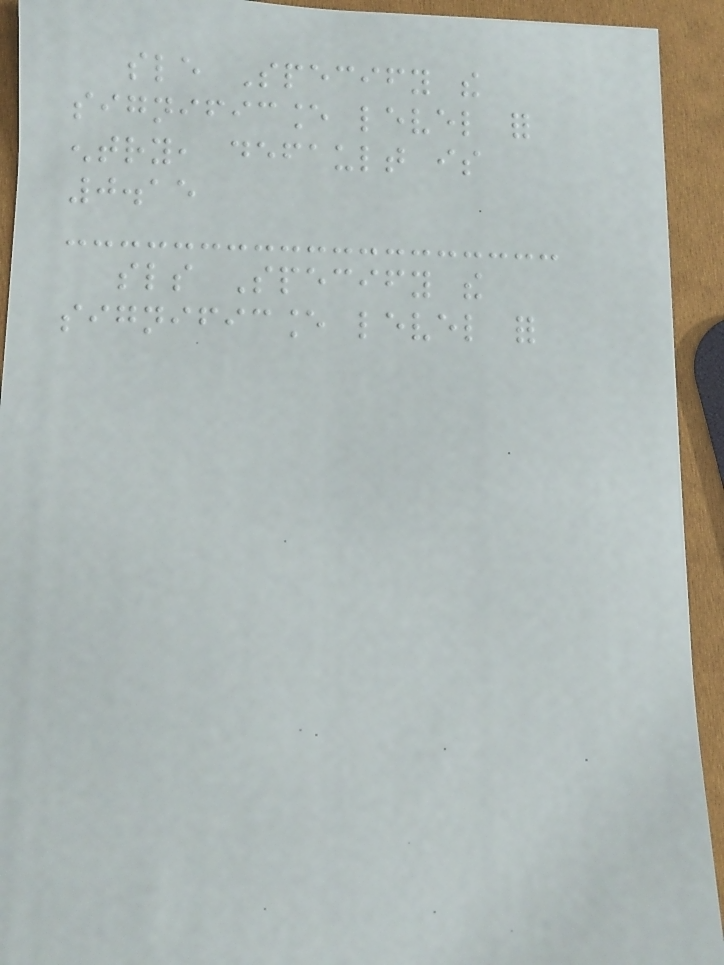sle Specify the
significance level for
entry, default is
0.15
sls Specify the
significance level for
